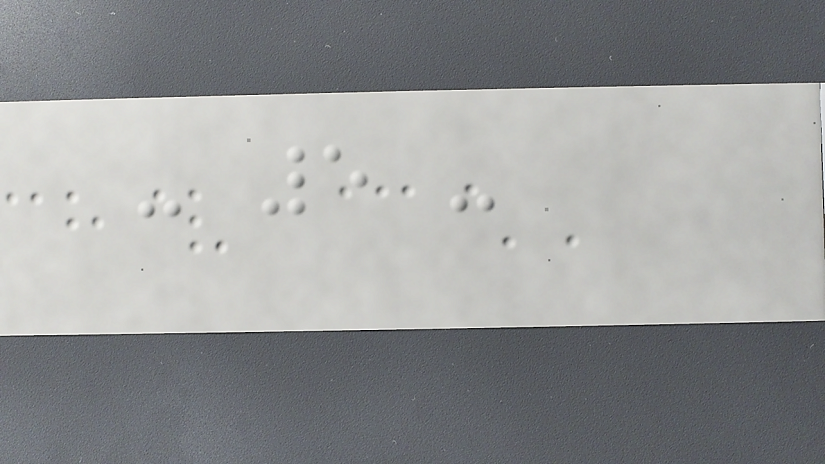- 5 -
